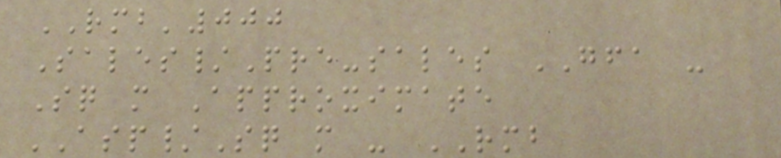RMB'000
Sales/Pre-sales GFA -
Sq m Approximate
ASP/Sq m - RMB
